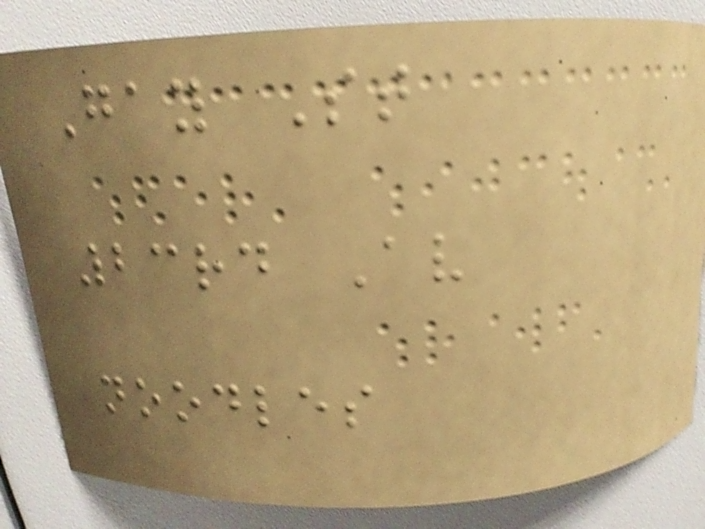Gay St
23rd Av
noodles
